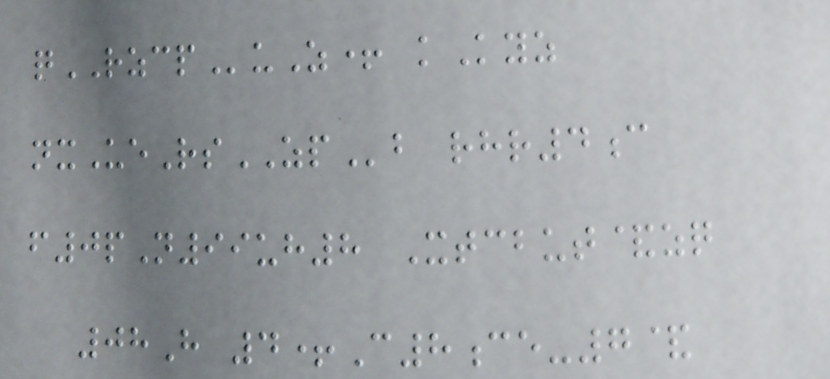qRZCPuZ+ kKyz
nxUeRsZPb rhr4c
f0pN99uh8 Xtcbut&zq
08H 4+C8ce-7&
